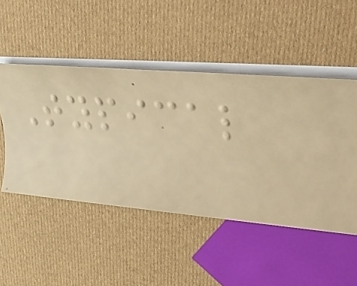Typical
